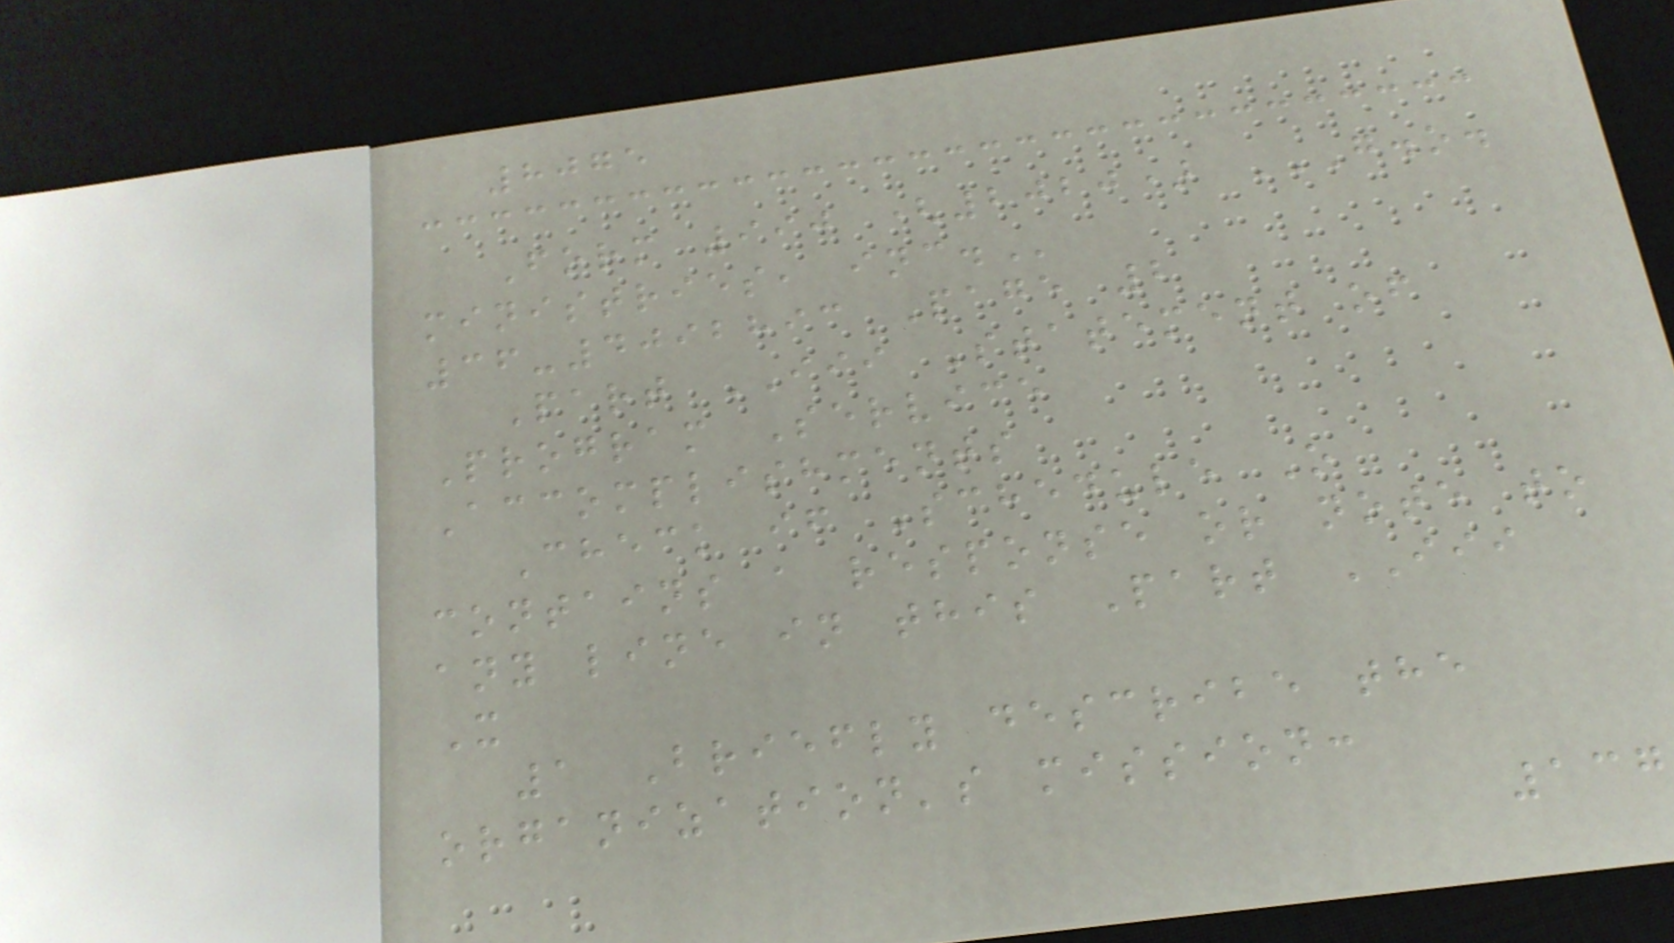8075
Form 990 (2020) G.O.
MINISTRIES, INC.
36-4092893 Page 2
Part III Statement of
Program Service
Accomplishments
Check if Schedule O
contains a response or note to
any line in this Part III
X
1 Briefly describe the
organization's mission:
137
